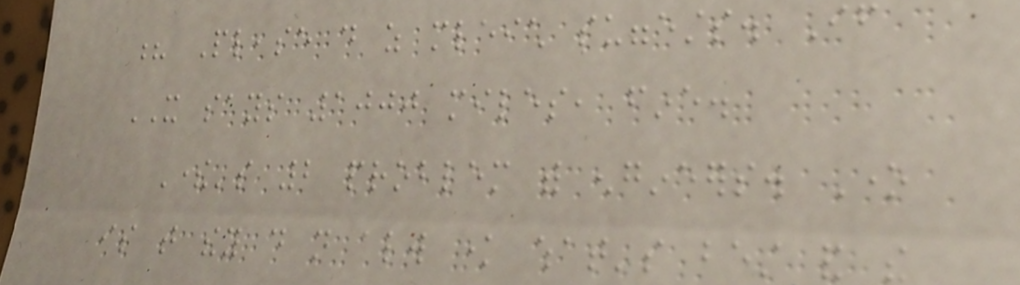? Please do as mleich suggests. If
IT says 1000 miles, fine.
There's 2 problem with engineers. One
is that they do not always know what's best and the
